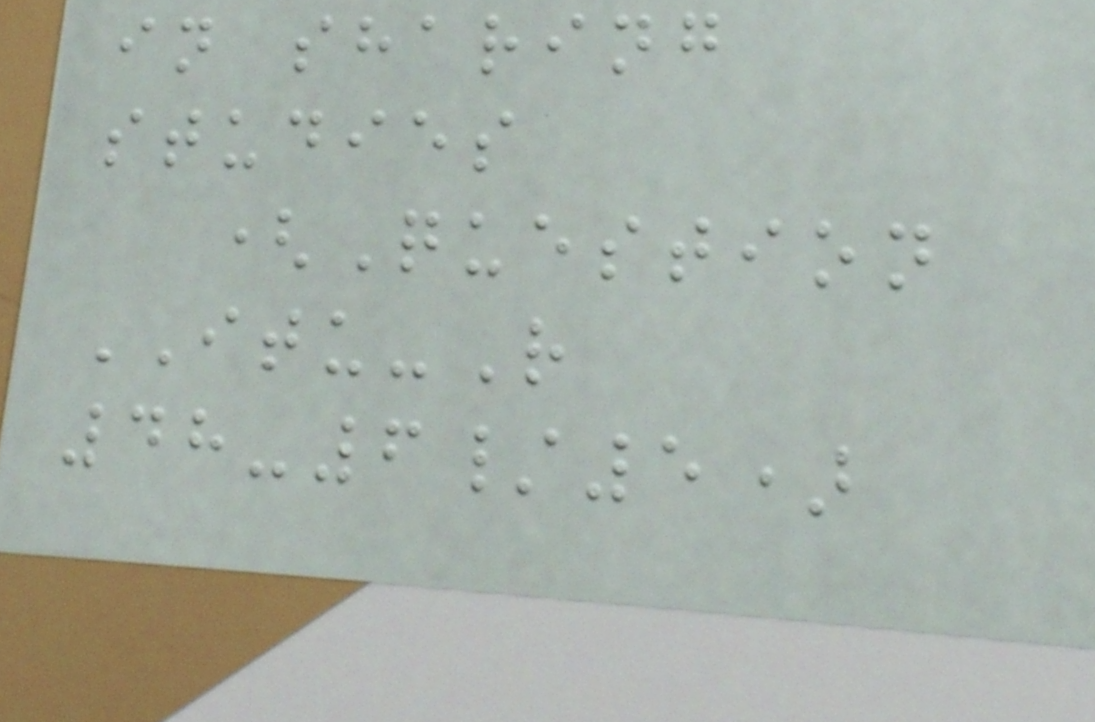in sharing
studies
(Question
ITU-R
48-6/5)
